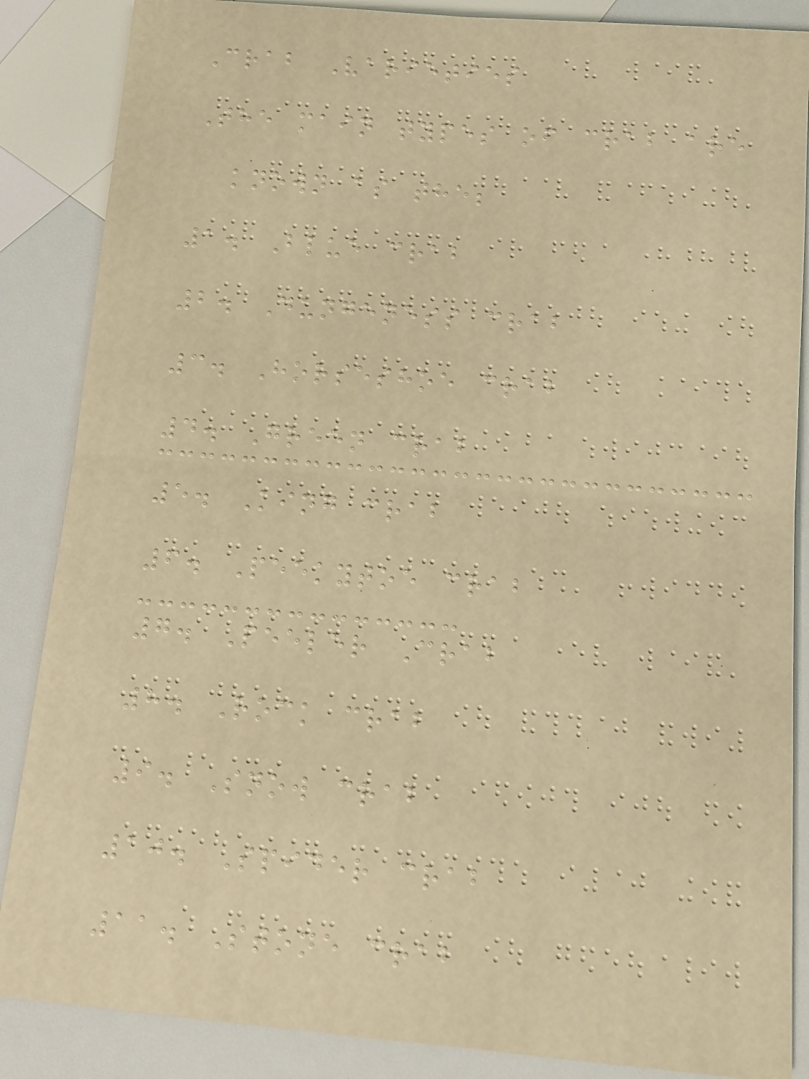Crab Varieties
The main types of crab are
known as the;
1. Blue crab
2. Dungeness crab
3. Horseshoe crab
4. Green crab
5. King crab
6. Peekytoe crab
7. Peeler Crab
8. Rock crab
9. Snow crab
10. Spider crab
11. Stone crab
